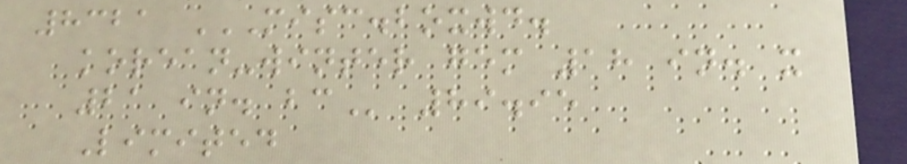8321 MISC.BOXWD.
KOREAN-WINTER GEM 18 IN. X
21 IN. BC 89.95
Limited
